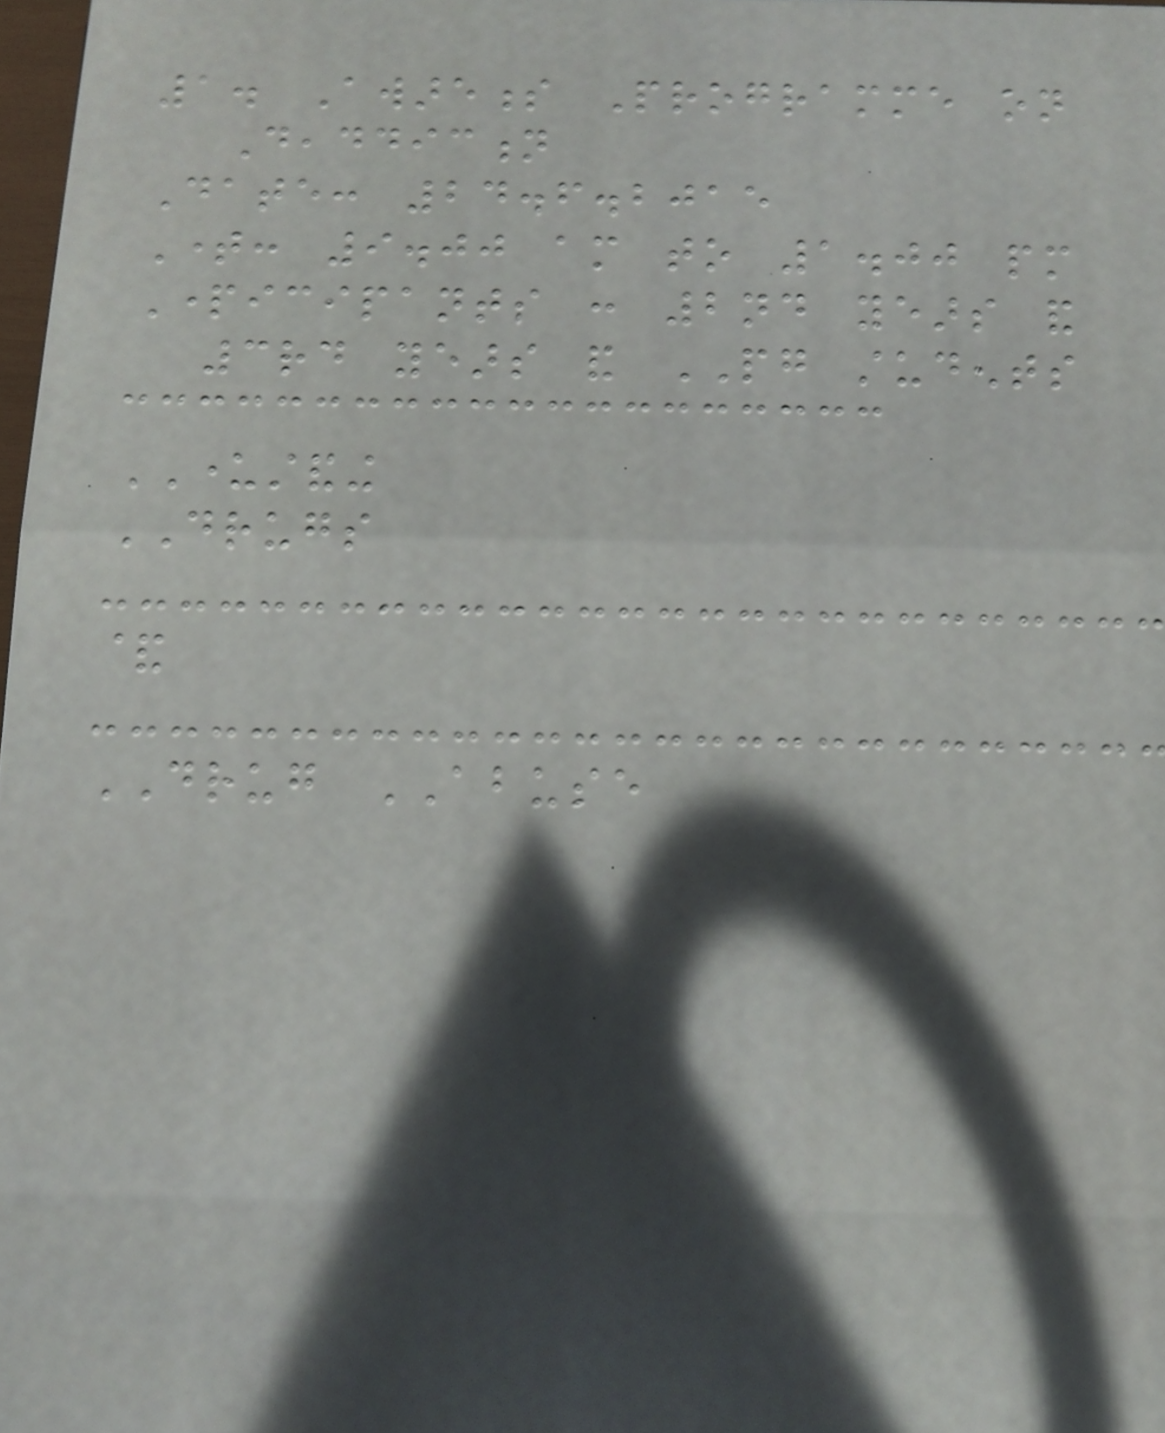1. Awareness Programme on
Deaddiction
Date: 24.6.2015
Time: 9.00 am to 1.00 pm
Participants : 2nd years and
3rd years and PG students
UNDERSTANDING
DRUGS
&
DRUG ABUSE
